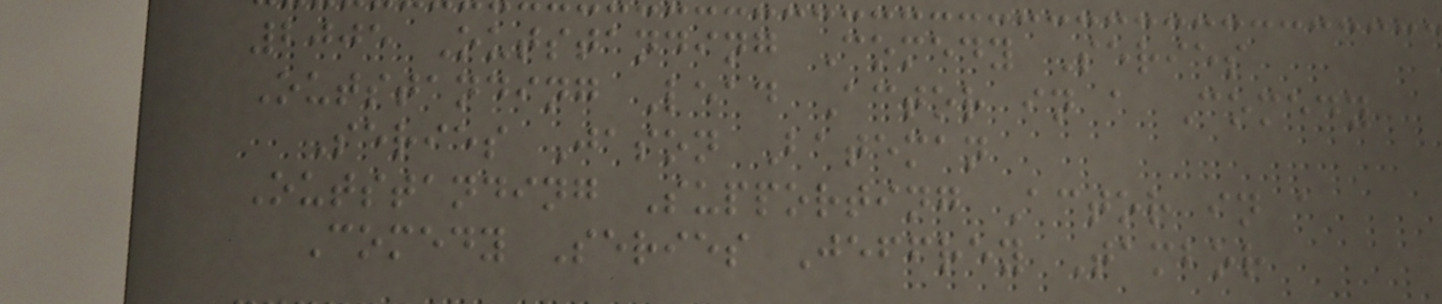2005 Outstanding Comedy Series
Outstanding Lead Actor in a Comedy
Series Jason Bateman
Outstanding Supporting Actor in a
Comedy Series Jeffrey Tambor
